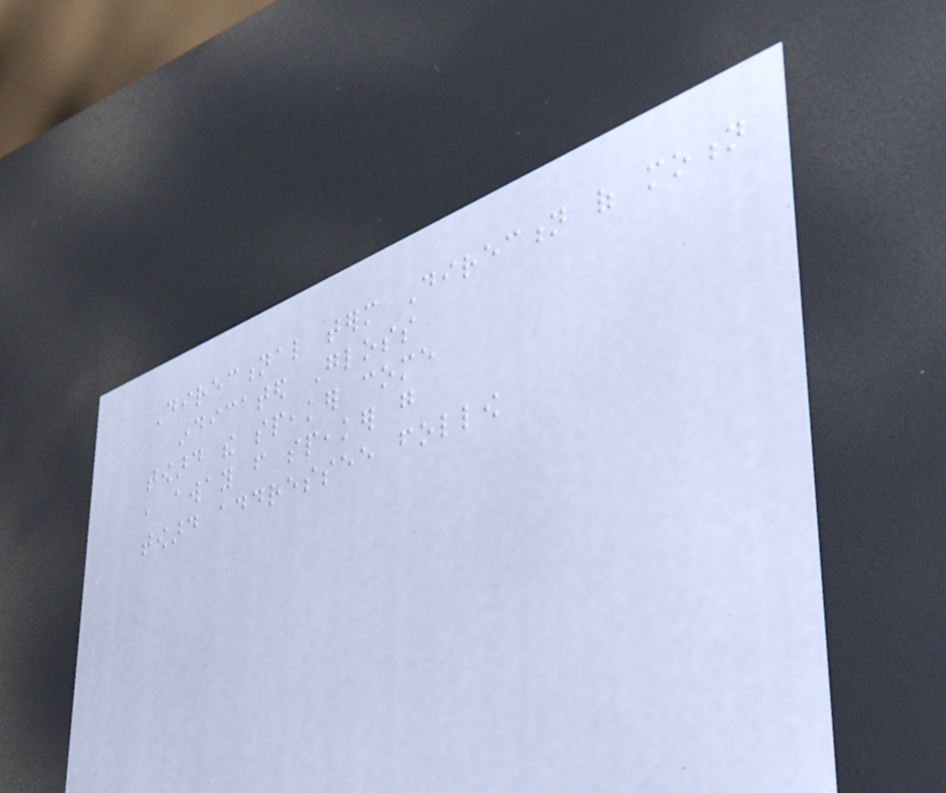Directional term Direction of motion
indicated Gloss
toward the speaker come
, away from speaker go
toward addressee follow
